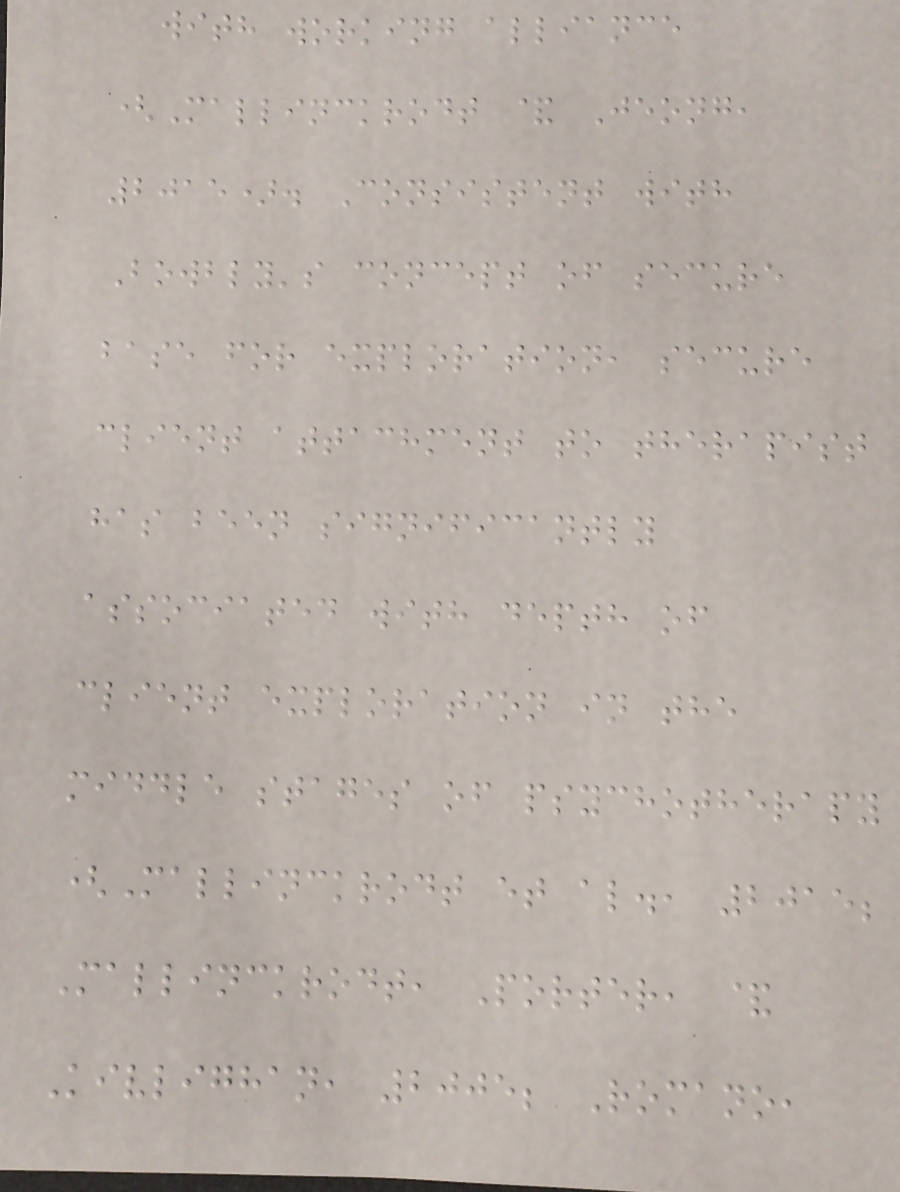with working alliance
(Mallinckrodt & Jeong,
2015). Consistent with
Bowbly's concept of secure
base for exploration, secure
client attachment to therapist
has been significantly
associated with depth of
client exploration in the
middle stages of psychotherapy
(Mallinckrodt et al., 2015;
Mallinckrodt, Porter, &
Kivlighan, 2005; Romano,
